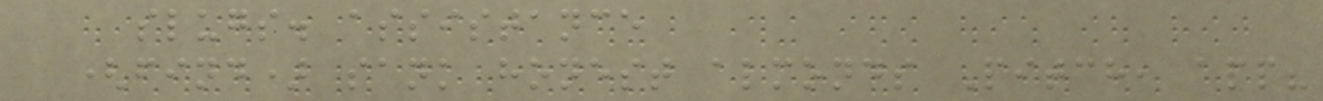slugs. assistance
(find) sank honest almonds Pitch, app?
